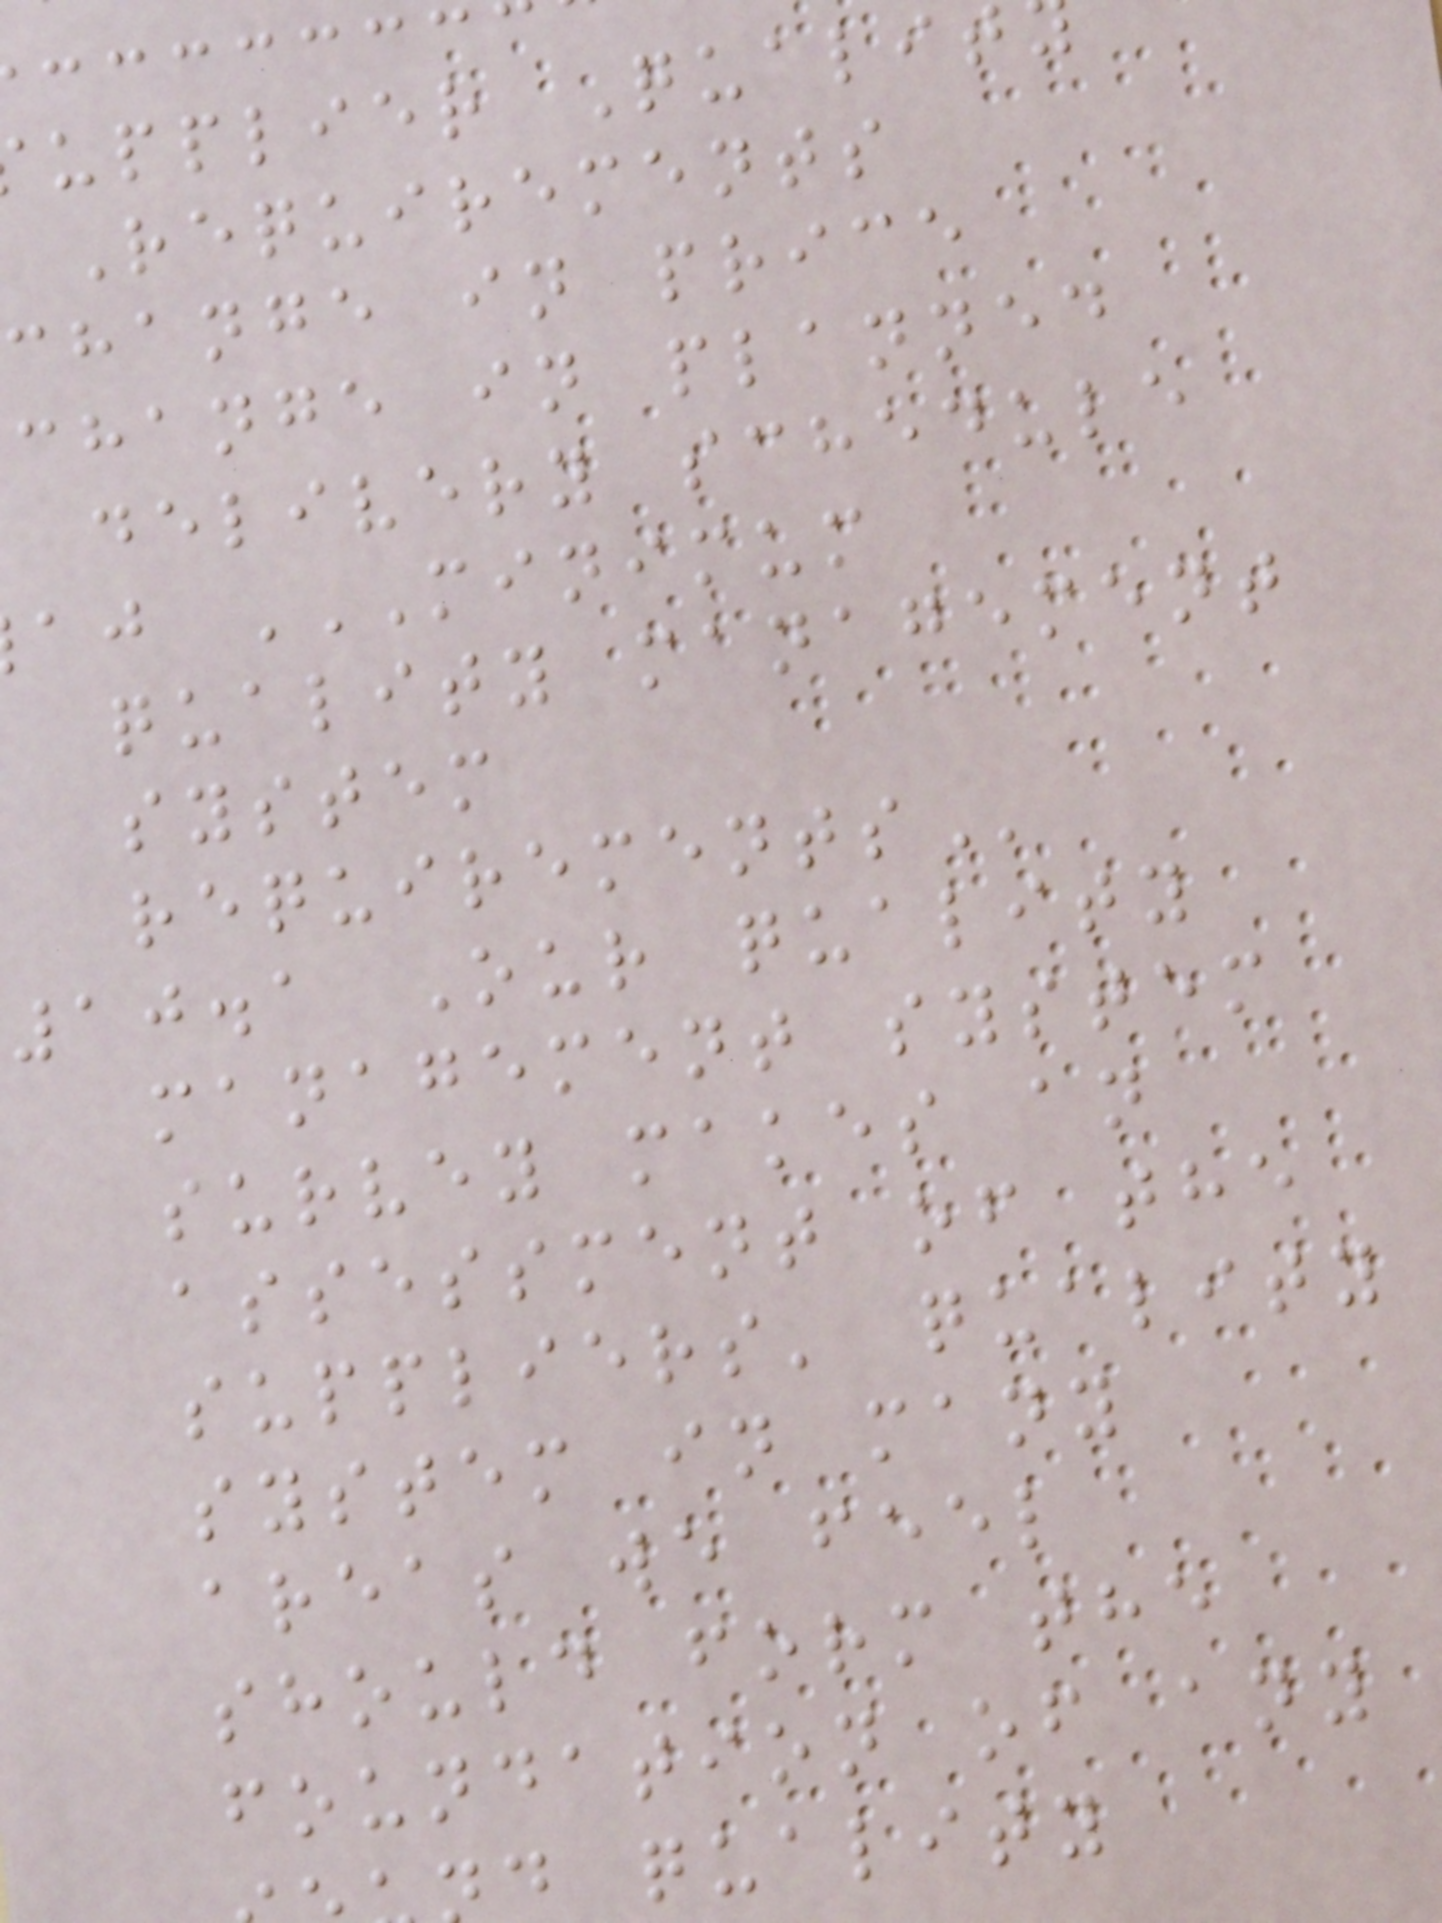upplier Qualit
Requirements
change in price
change in planned
delivery schedule
quality management
system
10.1 Our quality
management system
survey makes an
assessment of the
suppliers' quality
system in many
areas we feel
should form the
foundation of any
d quality
